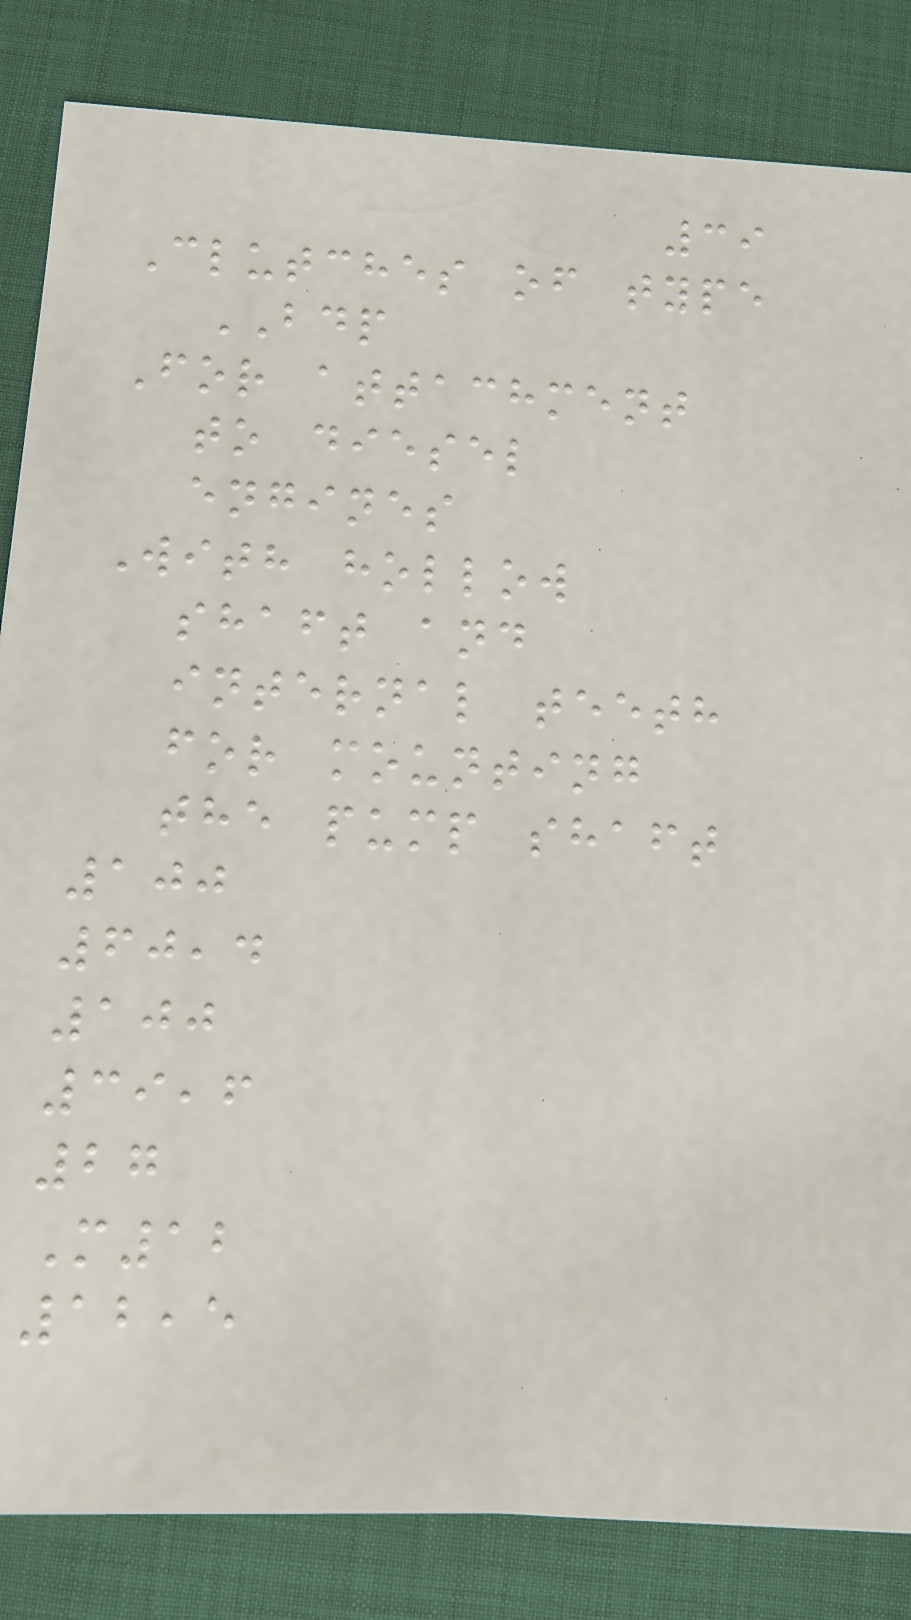39
Clutches of type
BDP
For attachment
to diesel
engines
With hollow
shaft and
internal teeth
for mounting
the pump shaft
100
60,4
100
39,6
27
M12
12,5
